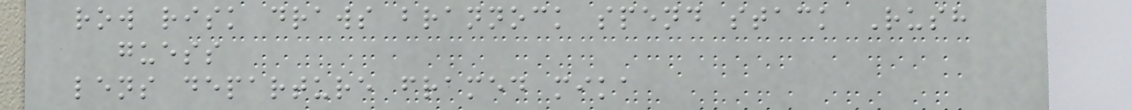row risk draws brannock spend stack Rush
guess
lens departure framed mika
